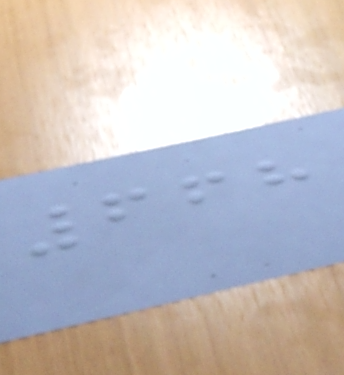668
